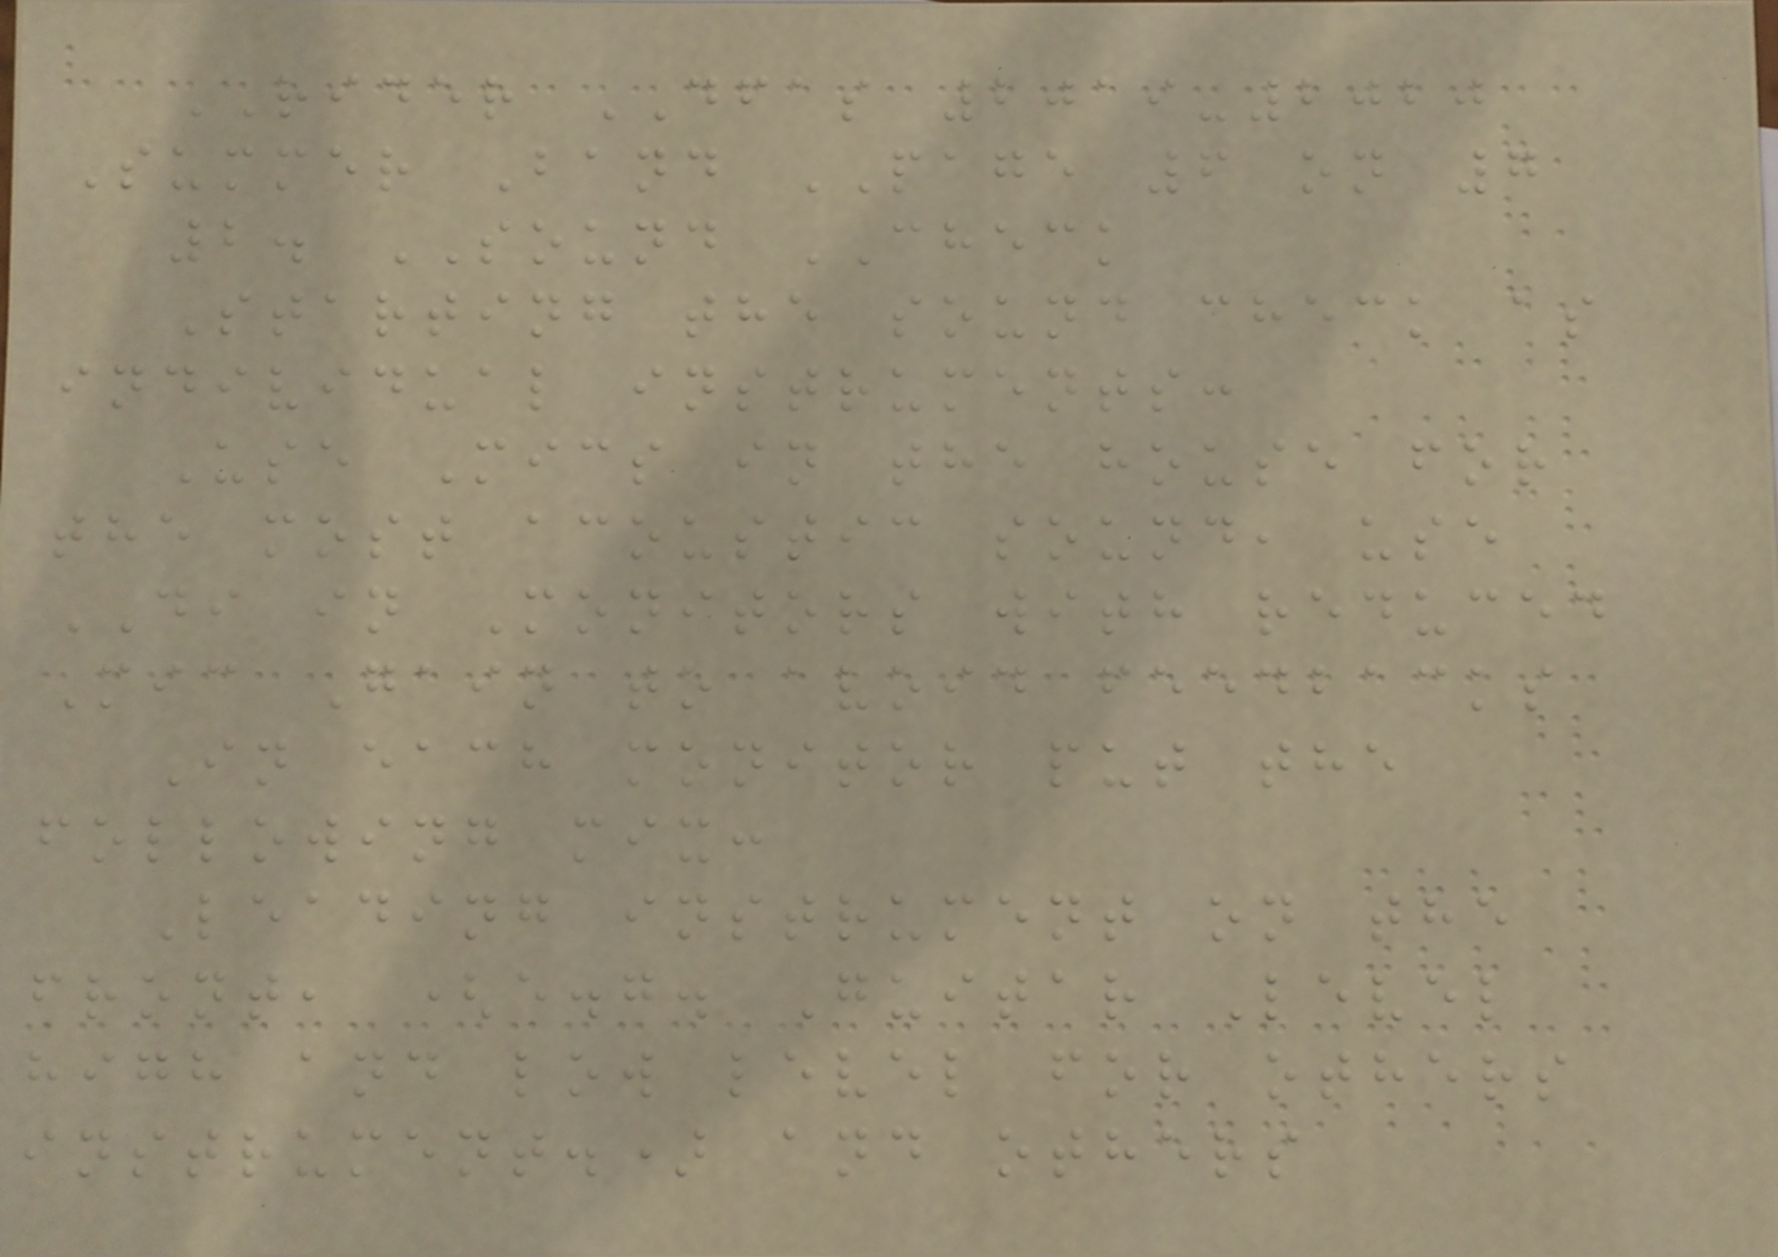RIDER DFAS 2019-2020
Summer Band PAGE 6 on 7
2. SOUND CHECK
Starting the sound check as
individual instruments:
Use Mics in the house for
the most acoustic sound, use
DI in Monitors with reduced
Mic Gain to avoid feedbacks
In each monitor put the
following mix:
Leading instrument on the
front, (e.g. Guitar Level
high and low level for others
instrument.) and others
